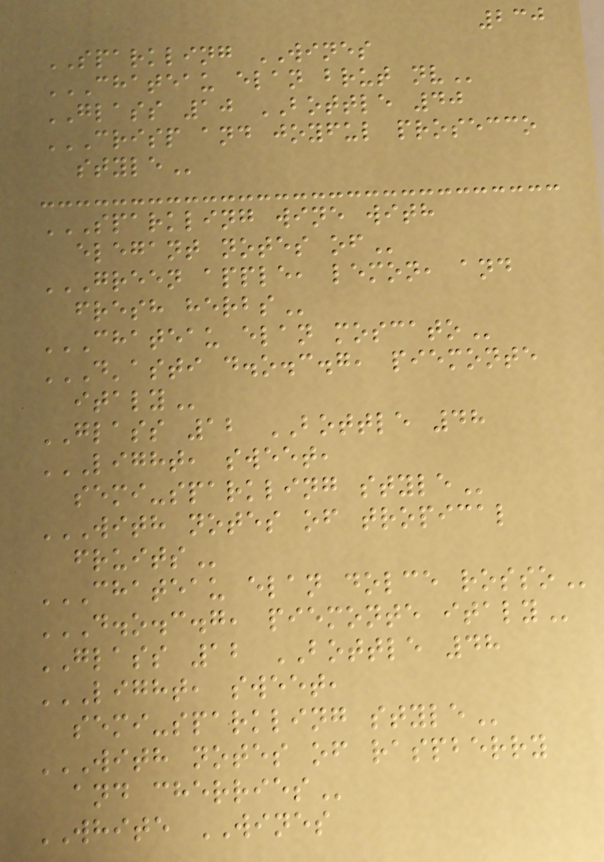230
SPARKLING WINES
CHATEAU ELAN BRUT NV
GLASS 10 BOTTLE 40
CRISP AND JOYFUL PROSECCO
STYLE
SPARKLING WINE WITH
ELEGANT NOTES OF
GREEN APPLE, LEMON, AND
FRESH HERBS
CHATEAU ELAN MOSCATO
D'ASTI D.O.C.G, PIEMONTE
ITALY
GLASS 12 BOTTLE 48
LIGHT, SWEET,
SEMI-SPARKLING STYLE
WITH NOTES OF TROPICAL
FRUITS
CHATEAU ELAN DOLCE ROSSO
D.O.C.G, PIEMONTE ITALY
GLASS 12 BOTTLE 48
LIGHT, SWEET,
SEMI-SPARKLING STYLE
WITH NOTES OF RASPBERRY
AND CHERRIES
WHITE WINES
